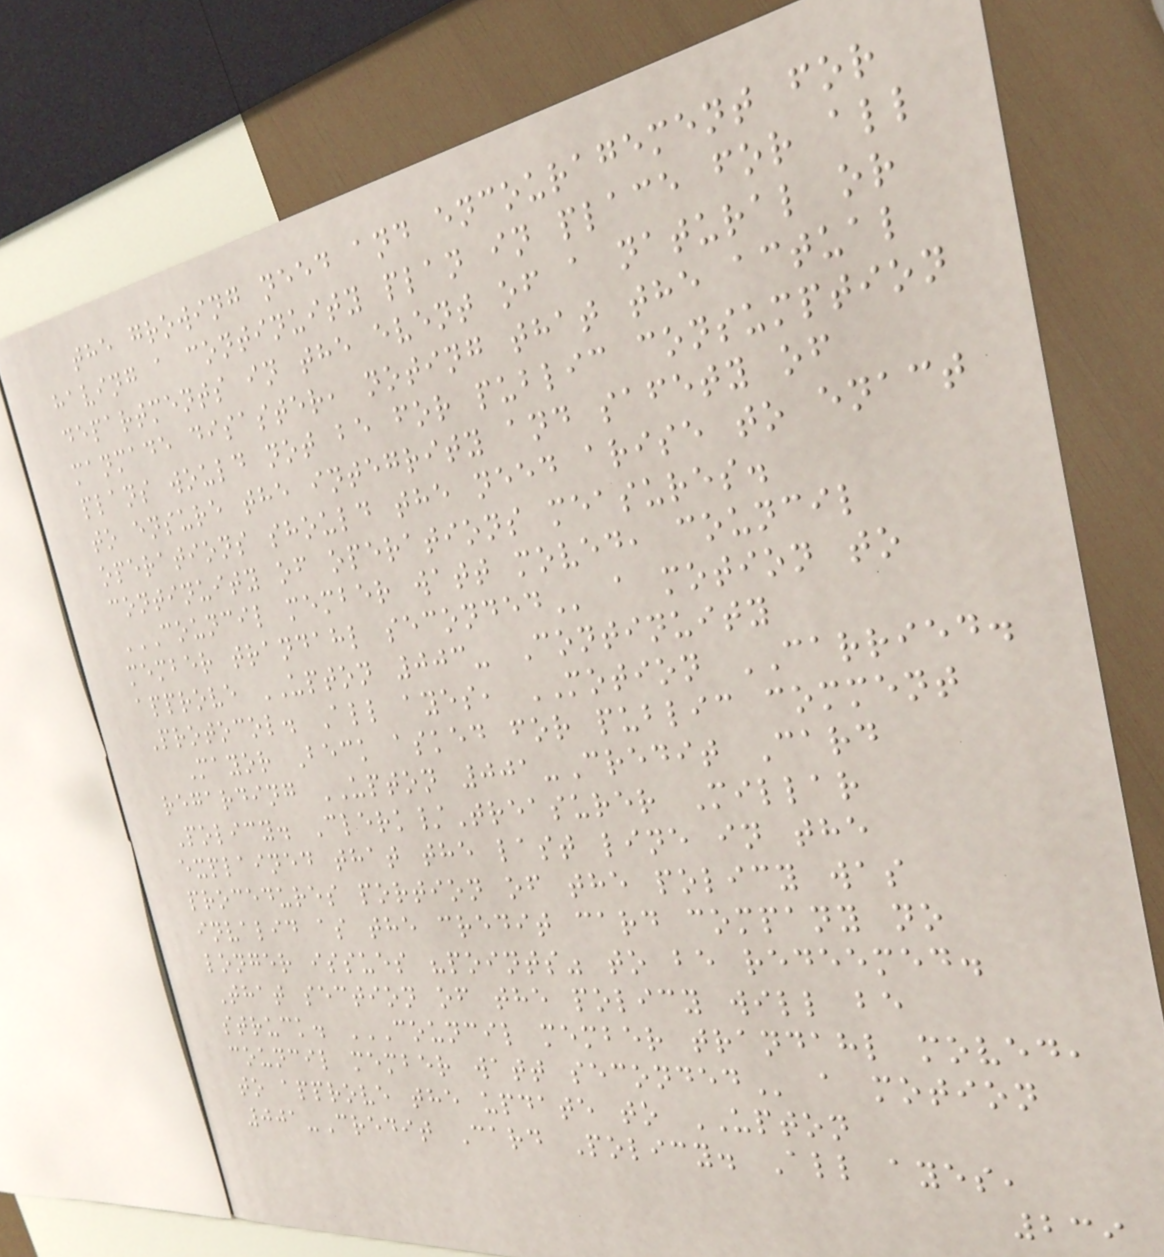the growing need and encouragement for
having a continuity plan in place for all
departments in the event of a natural or
manmade disaster, noting that the actual
plans would not be for public consumption
to ensure the integrity and safety of
operations should the need arise to enact
continuity of operations measures.
COUNCIL MEMBER WATT MOVED, COUNCIL
MEMBER TRANDAHL SECONDED a motion to
approve UPTON 003- Continuity
Protocol. All ayes, MOTION CARRIED.
Mayor Beck asked for public comment
regarding UPTON 001-Credit Card
Policy. Clerk/Treasurer Millar
explained that the last line in the
procedures portion of the policy was
invalid as the credit card company no
longer issues "points" to be redeemed.
That section of the policy will be
struck. COUNCIL MEMBER TRANDAHL MOVED,
COUNCIL MEMBER WATT SECONDED a motion
to approve the update to UPTON
001-Credit Card Policy. All ayes,
239
